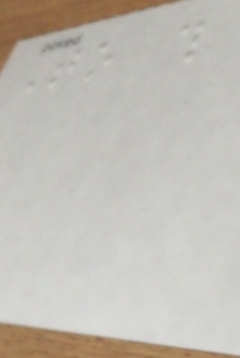To this
